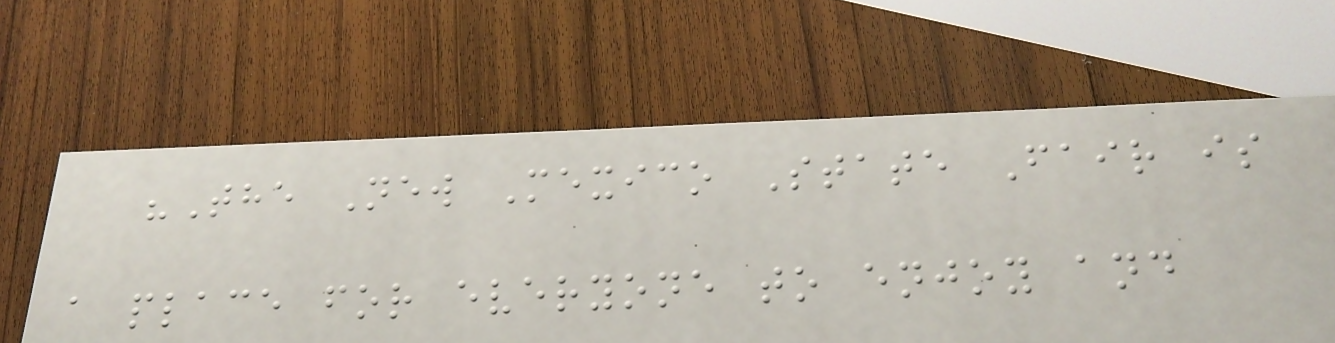"The New Mexico State Fair is
a place for everyone to enjoy and
